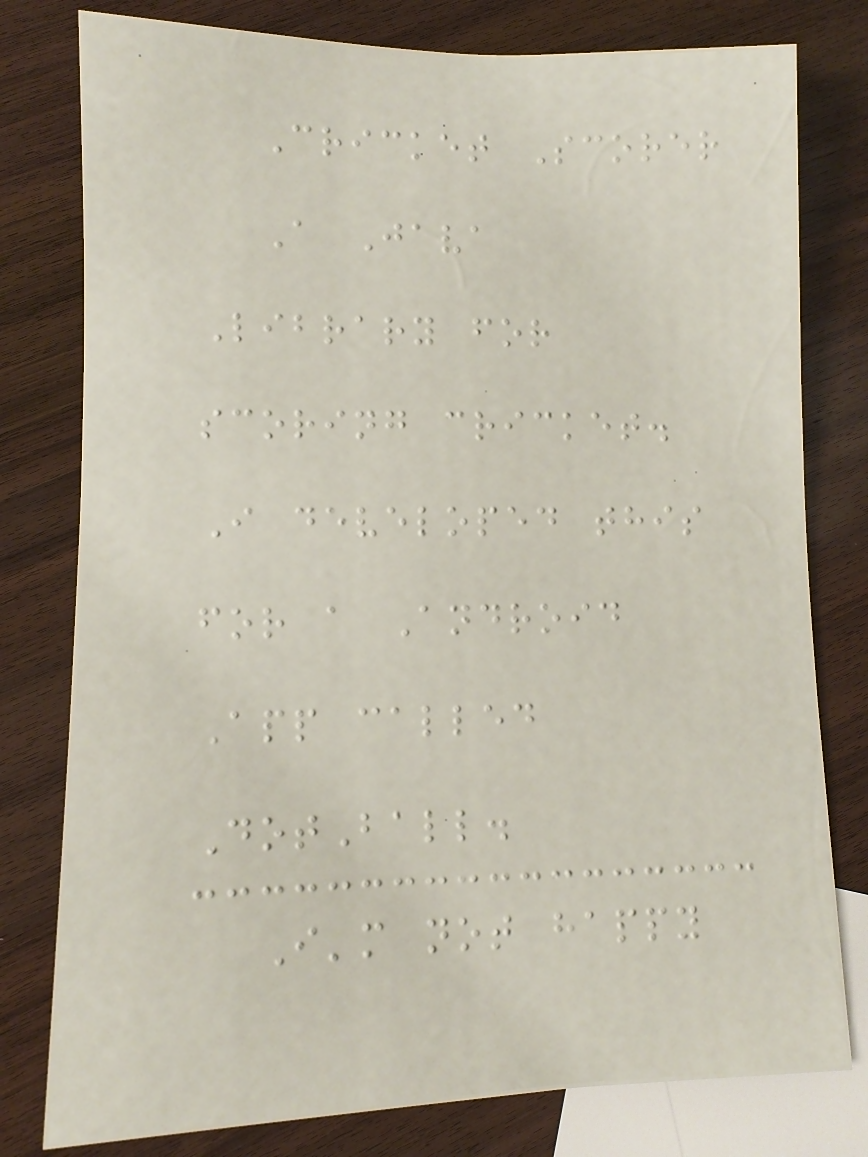Cricket Scorer
A Java
Library for
scoring cricket.
I developed this
for a Android
App called
DotBall.
I'm not happy
